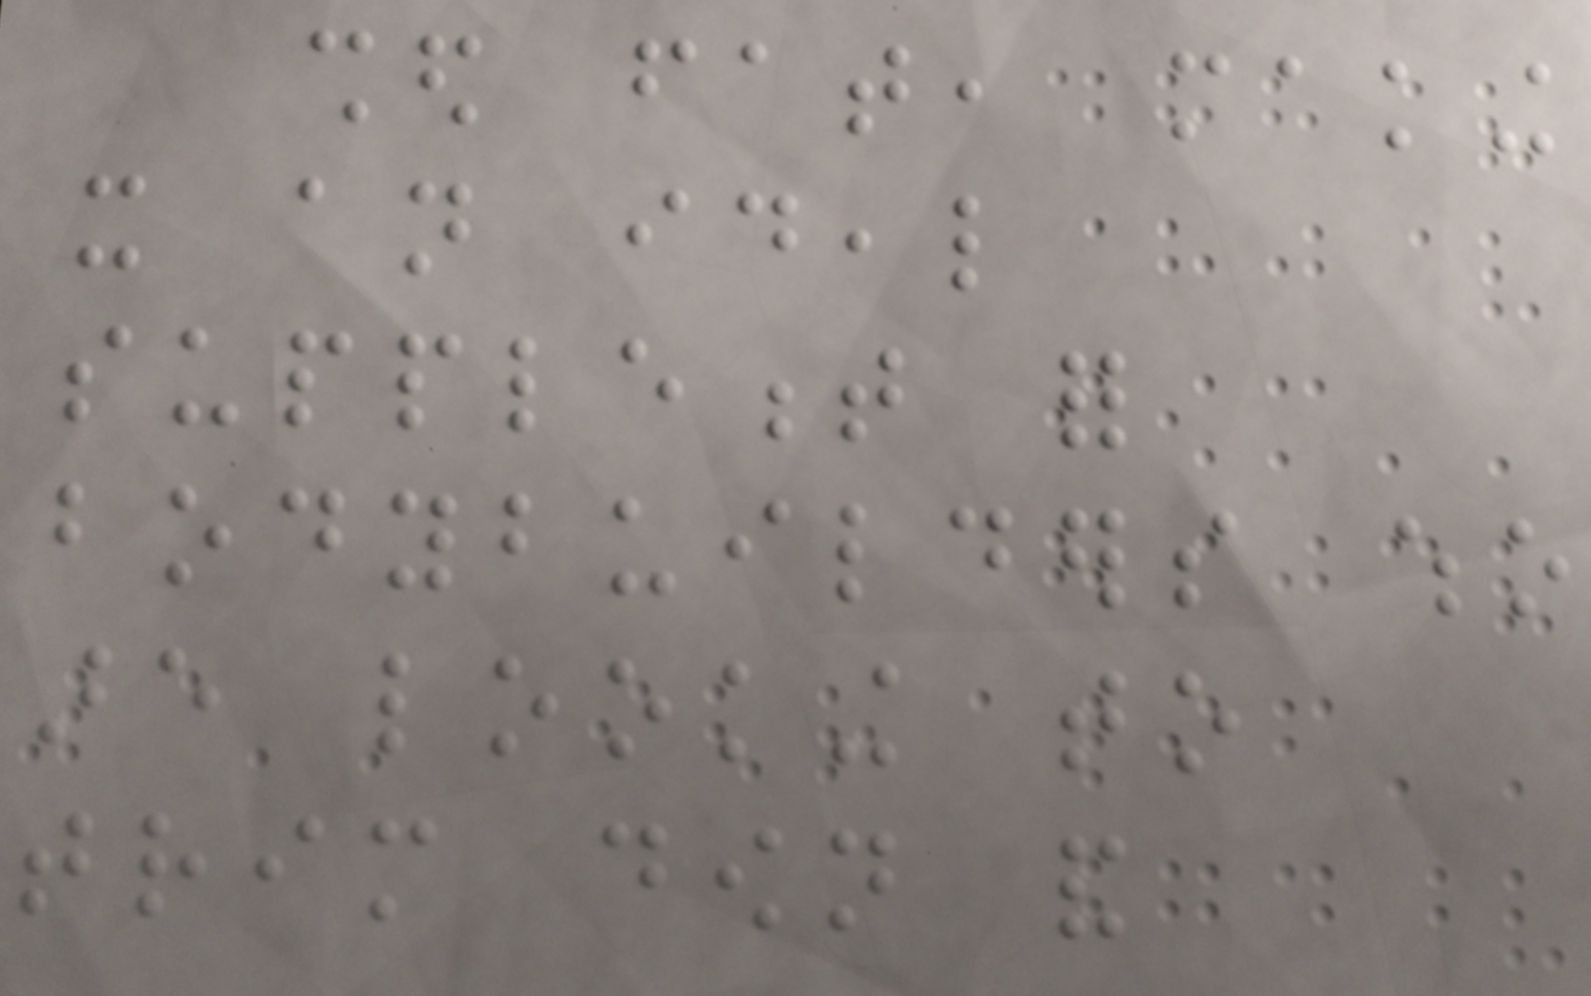shed fat, making
it an ideal
supplement for
bodybuilders who
are looking to
trim down and
